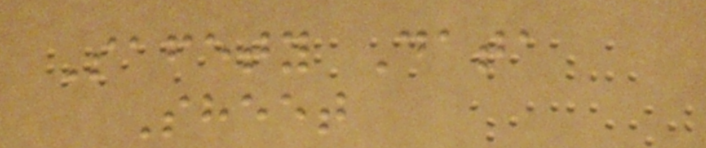Safety Data
Sheet
